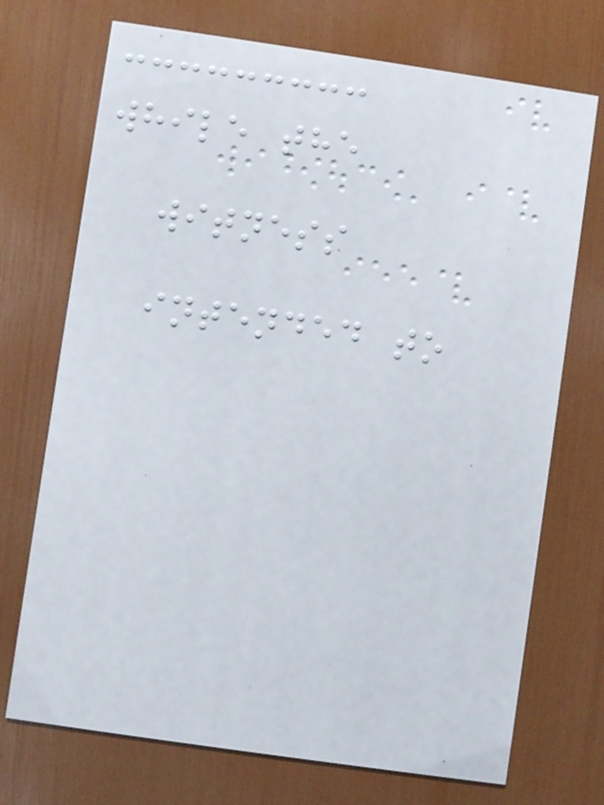while the
witness
intended to
